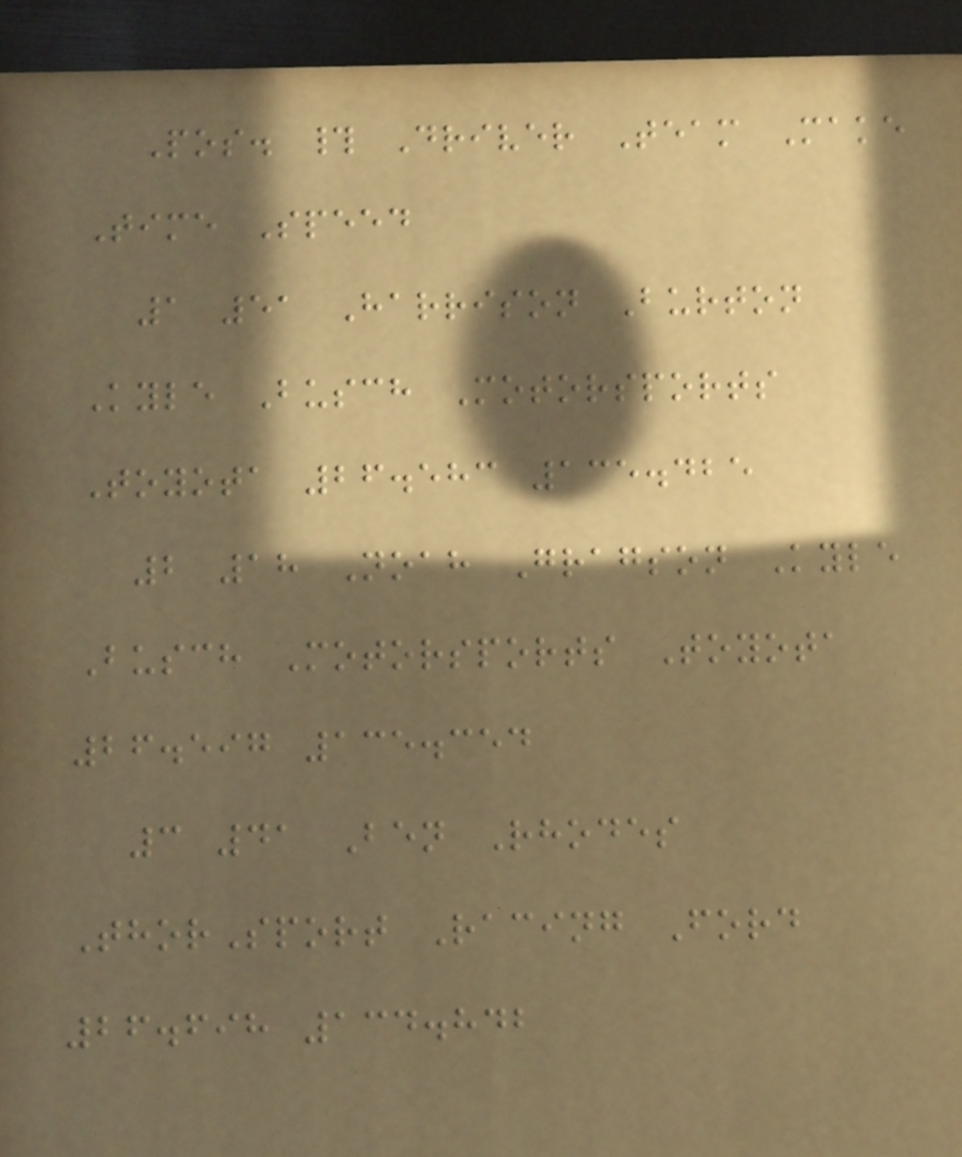Pos. # Driver Team Make
Time Speed
1 51 Harrison Burton
Kyle Busch Motorsports
Toyota 26.583 135.425
2 18 Noah Gragson Kyle
Busch Motorsports Toyota
26.597 135.354
3 41 Ben Rhodes
ThorSport Racing Ford
26.698 134.842
